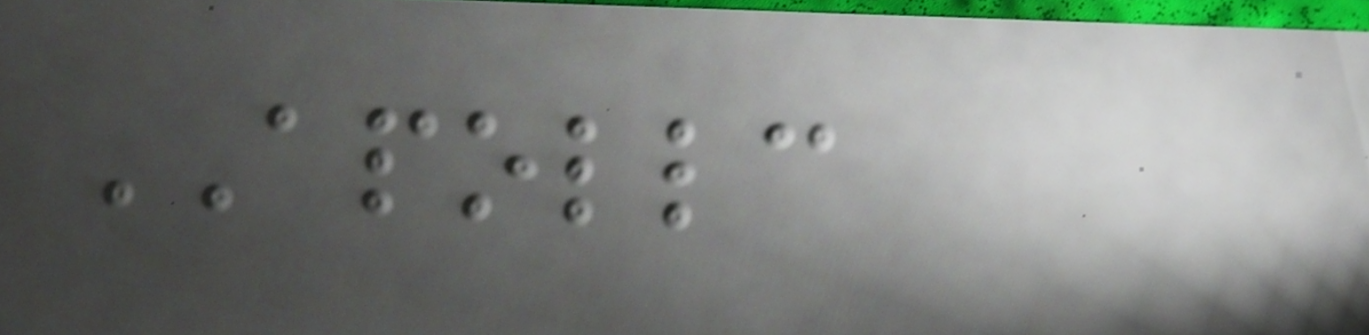APOLLC
